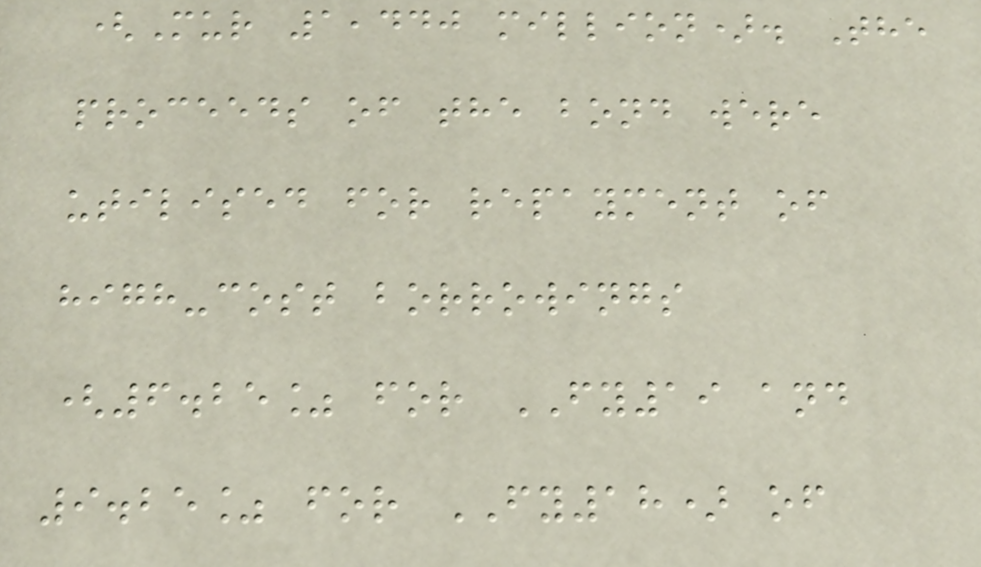(Mur 1,440 million). The
proceeds of the bond were
utilised for repayment of
high-cost borrowings
(6.25% for FY19 and
9.25% for FY18) of
